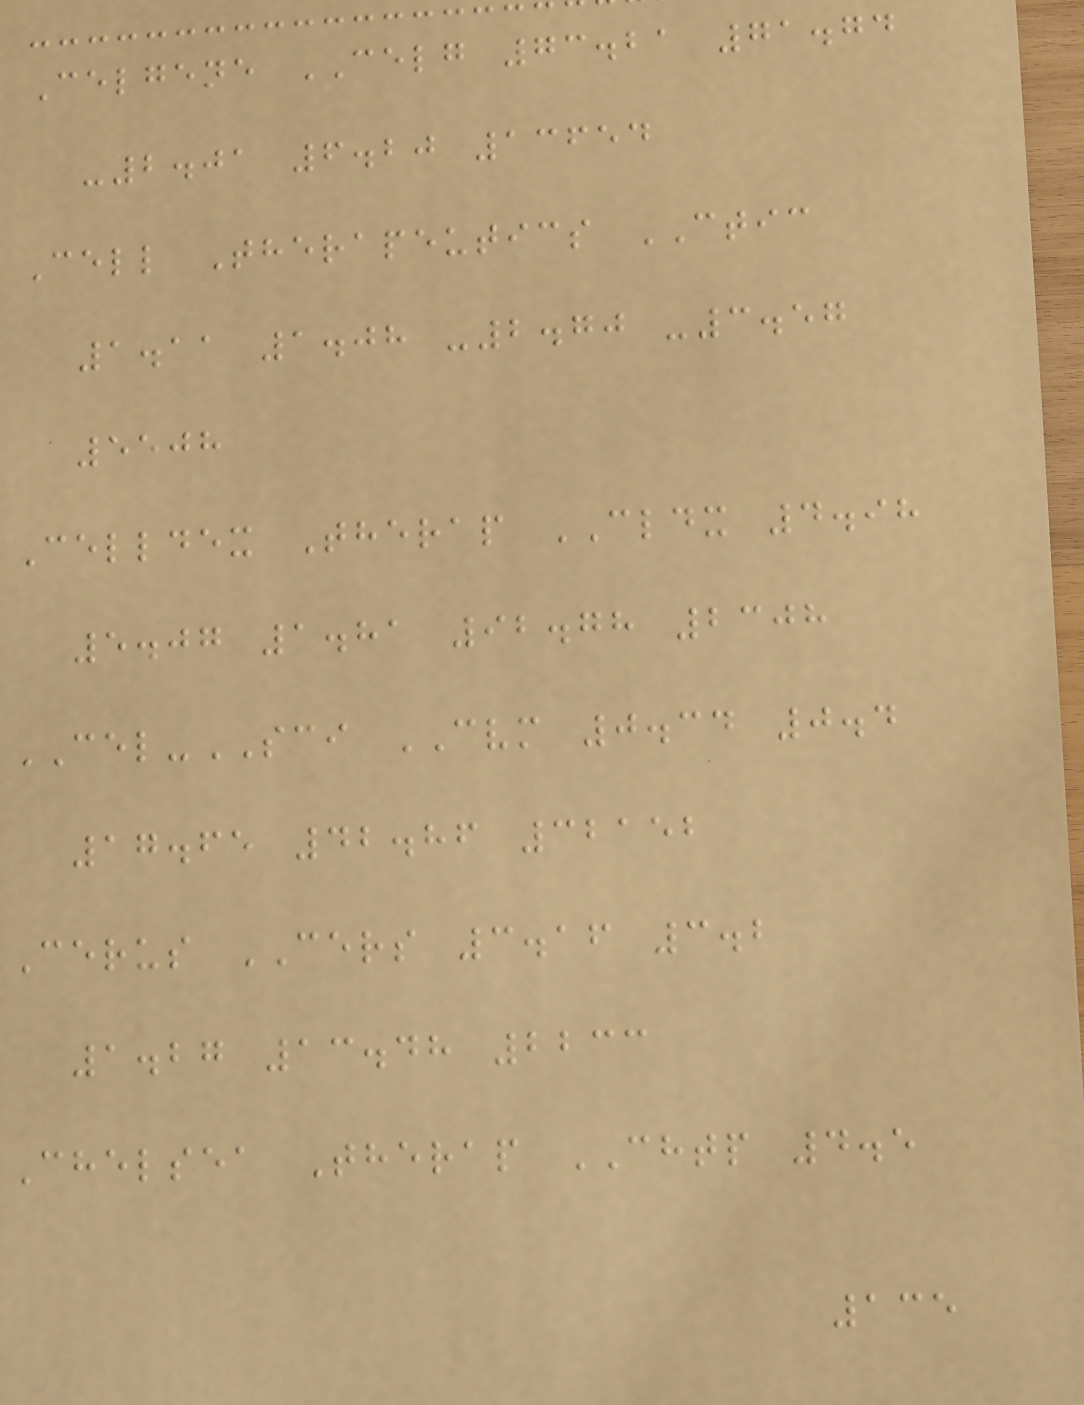Celgene CELG 73.21 71.74
-2.01 6.20 13654
Cell Therapeutics CTIC
1.11 1.08 -2.70 -3.57
5508
Celldex Therap CLDX 4.98
5.07 1.81 92.78 2308
CEL-SCI CVM 0.34 0.4
17.65 42.86 32152
Cerus CERS 3.16 3.2
1.27 13.48 2233
Chelsea Therap CHTP 4.5
135
